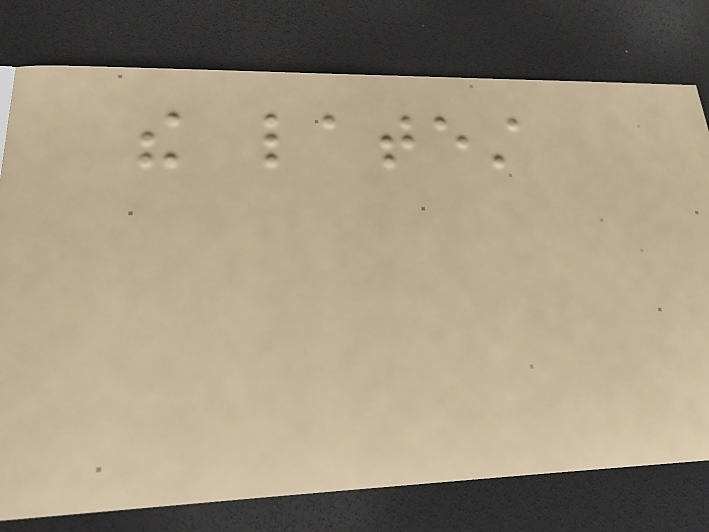the latest
